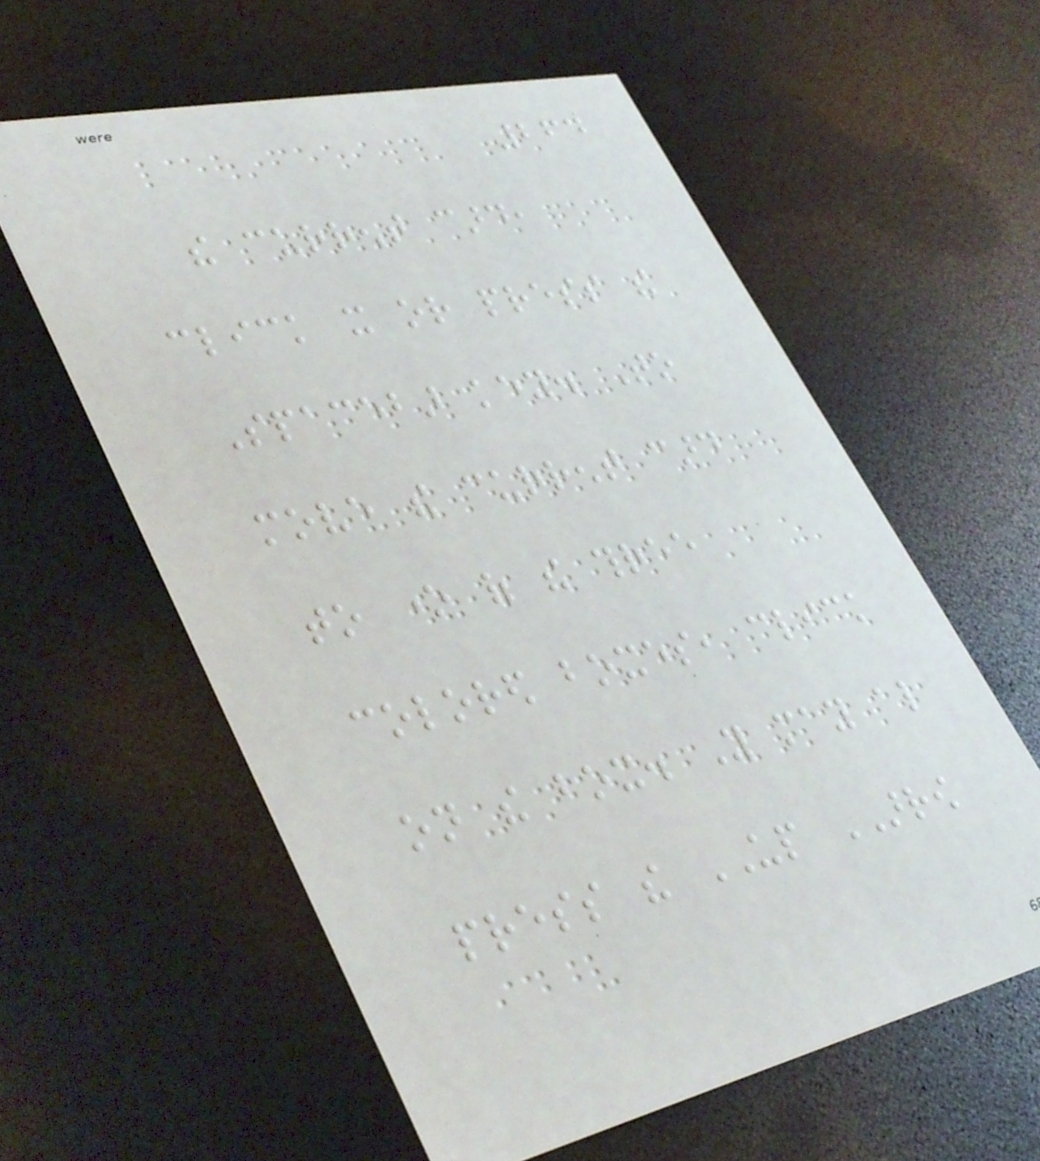264
the current card,
click it or press the
Spacebar key. To
move the current card
to one of the three
colored boxes, click
on the box. You may also
press the UP ARROW
